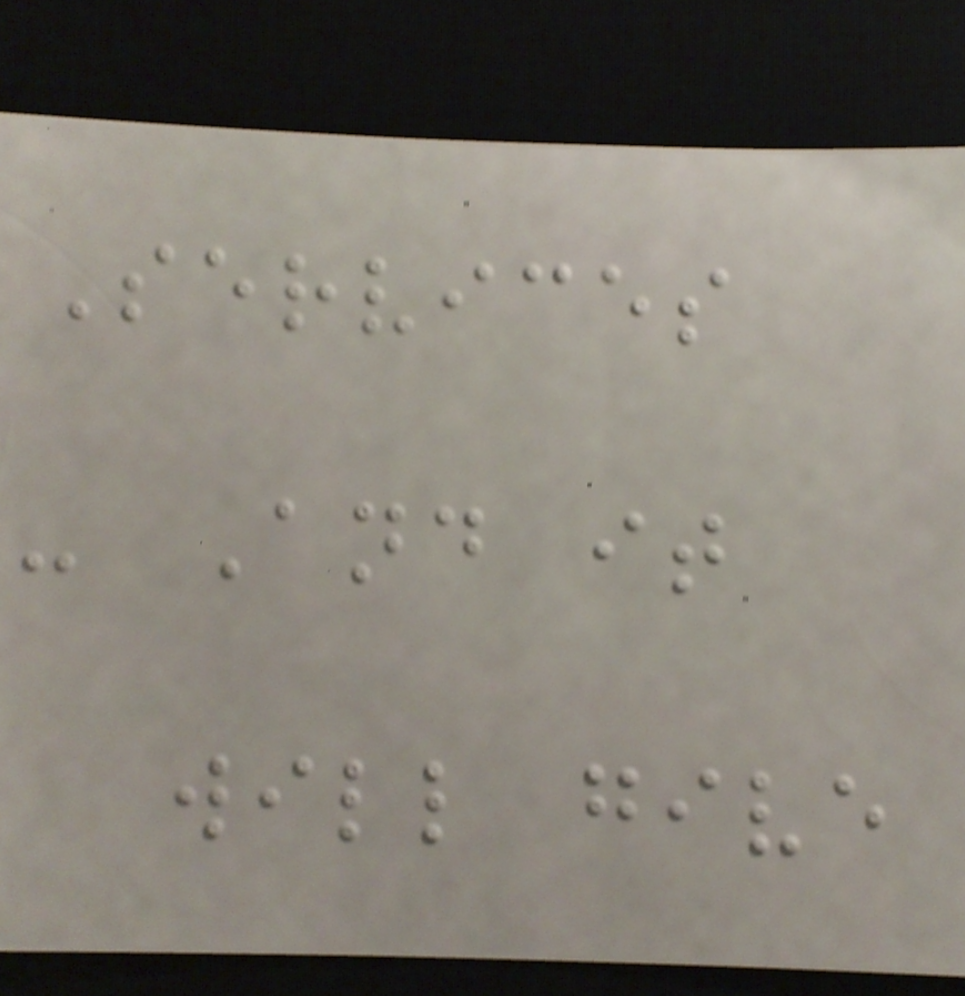Services
- And it
will give
